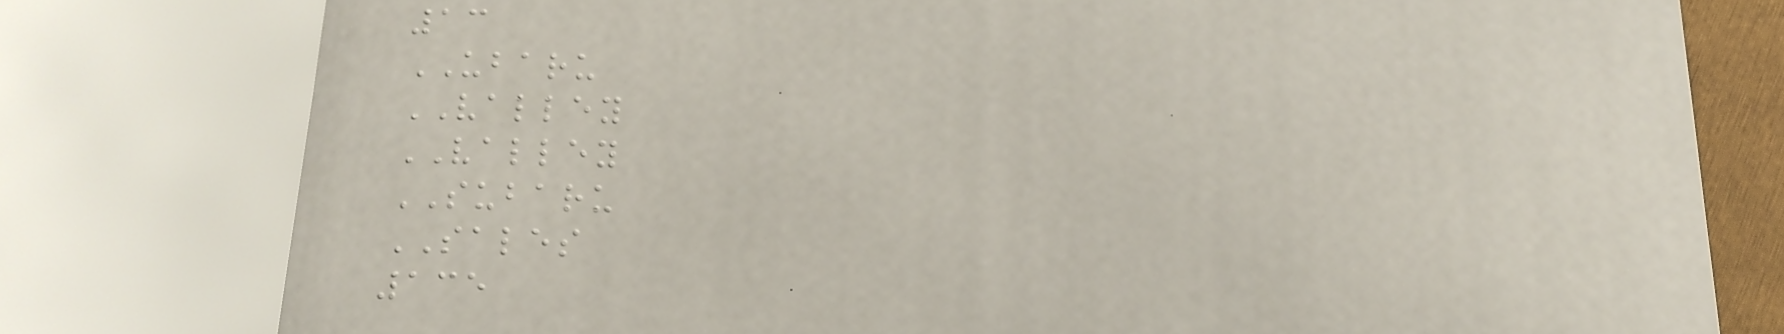13
UBARU
VALLEY
VALLEY
SUBARU
SALES
135
